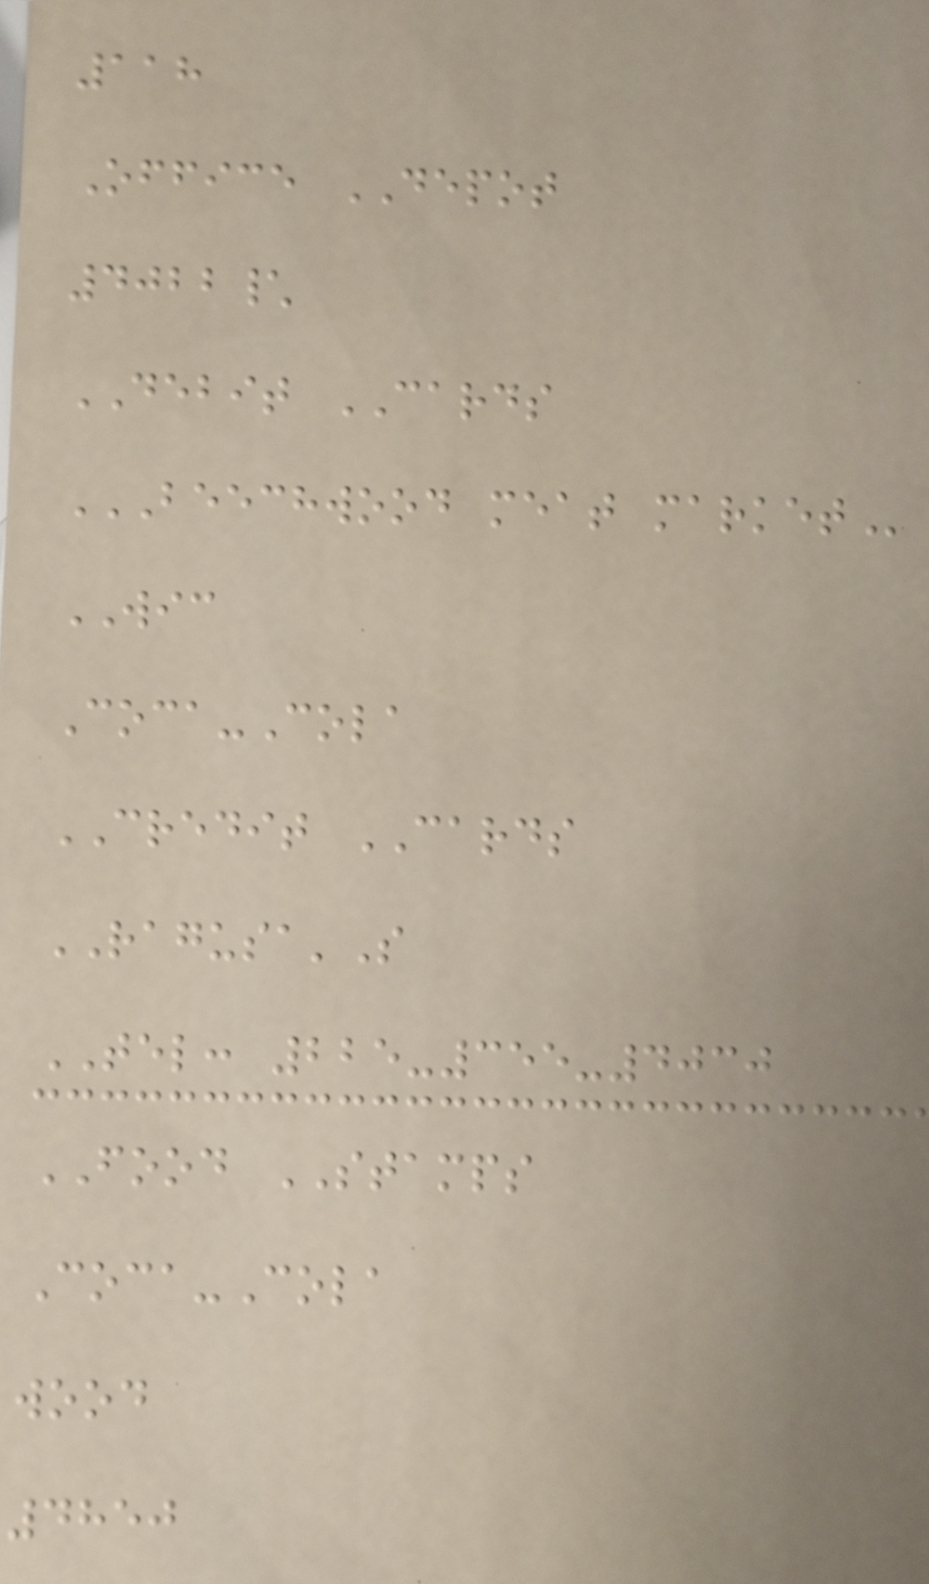118
Office DEPOT
4022\
DEBIT CARDS
BEECHWOOD MEAT MARKET
WIC
Coca-Cola
CREDIT CARDS
RAGUSA'S
TEL: 225-355-4030
FOOD STAMPS
Coca-Cola
wood
4850
